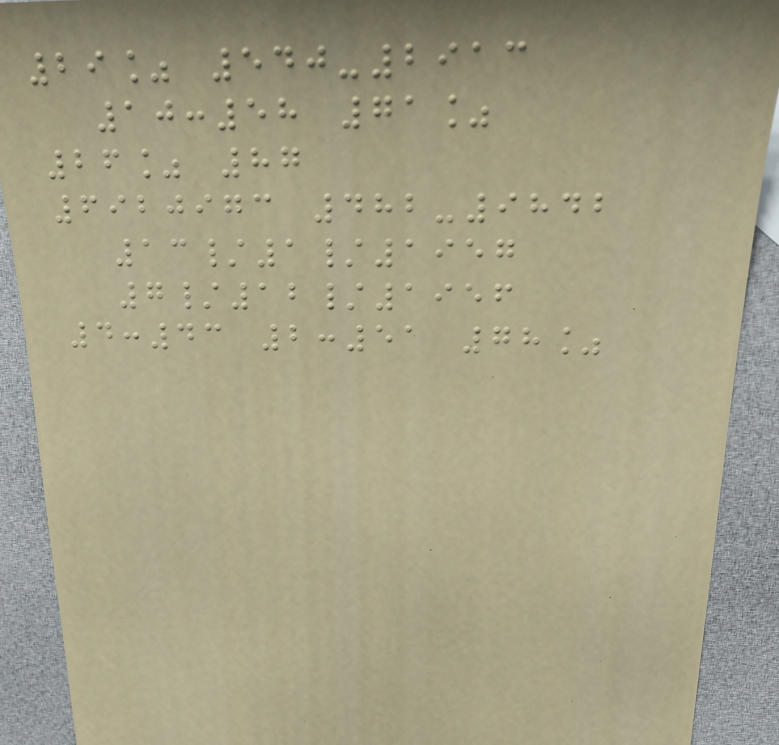29% 540-2913
10:58 71%
26% 87
6920973 482-9842
13/1/1957
7/12/1956
4:43 2:51 78%
